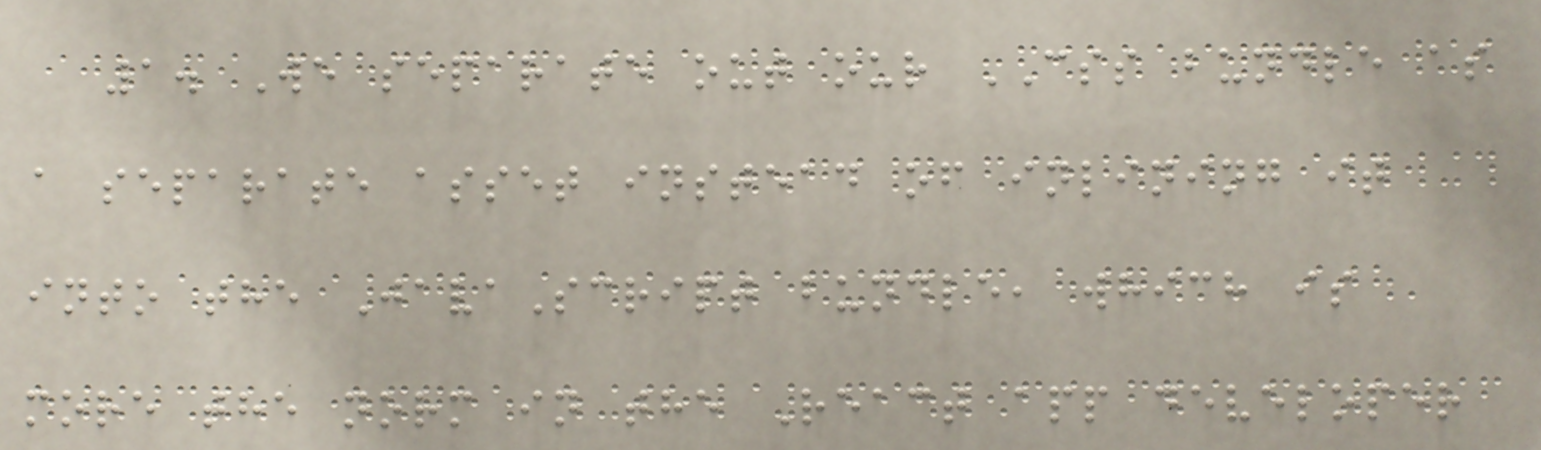1. We separate out our CSS bundle as
a separate asset instead of inlining it
into the JavaScript bundle, which is
more the norm in the React app developer
